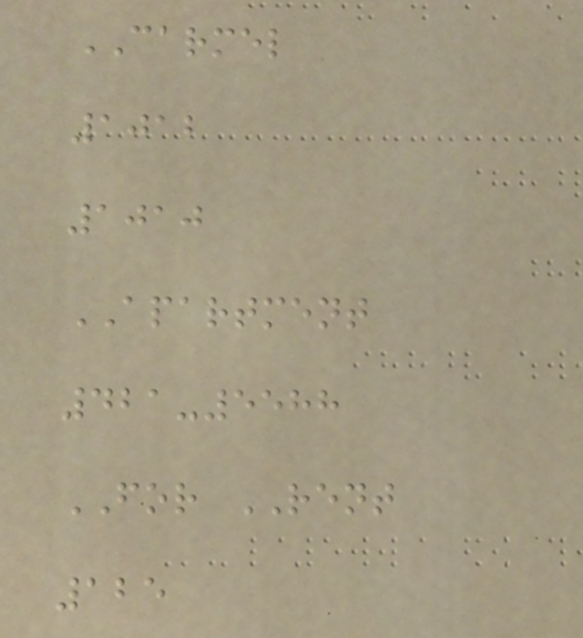CARMEL
1012
1010
APARTMENT
421-5588
FOR RENT
125
